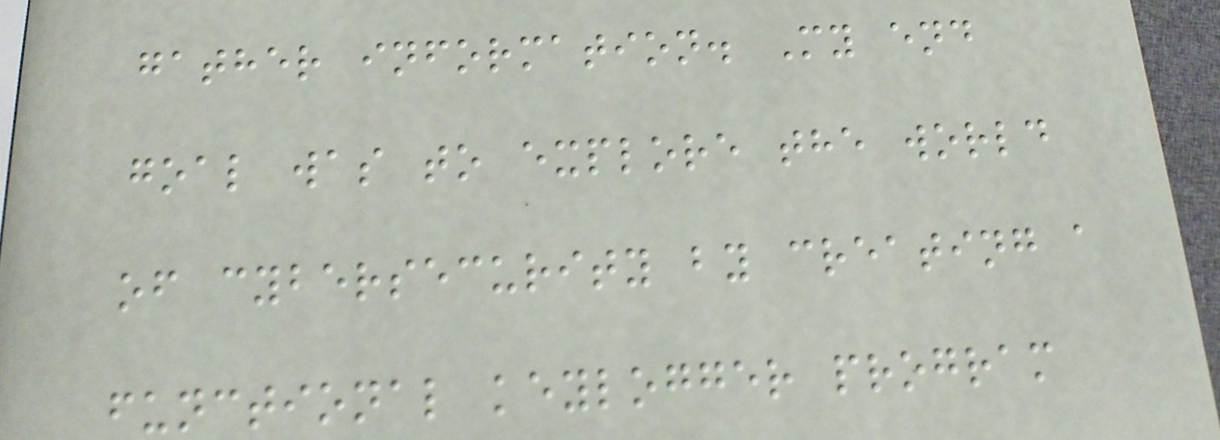gather information. My end
goal was to explore the world
of cybersecurity by creating a
functional keylogger program
